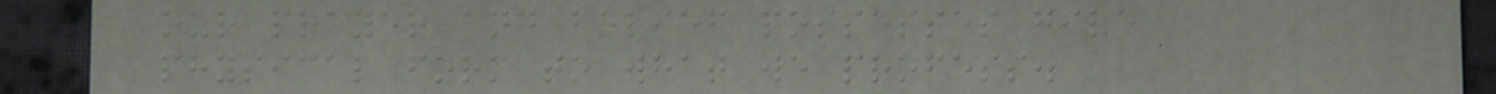our prayer and belief possesses give
physical form to what we profess.
